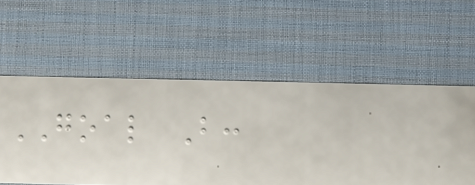GOAL B:
